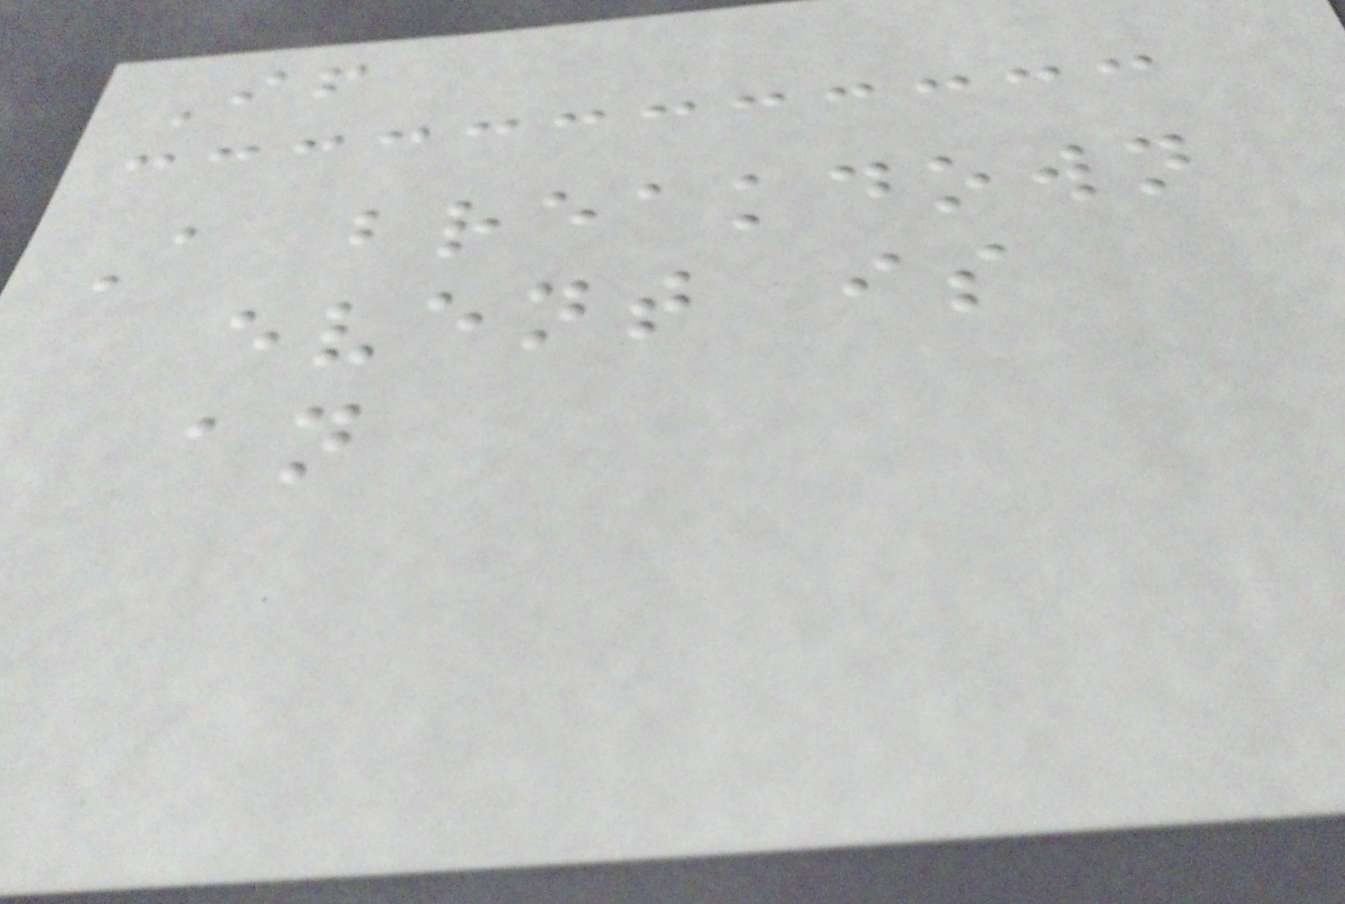If
A breakdown
event is
an
